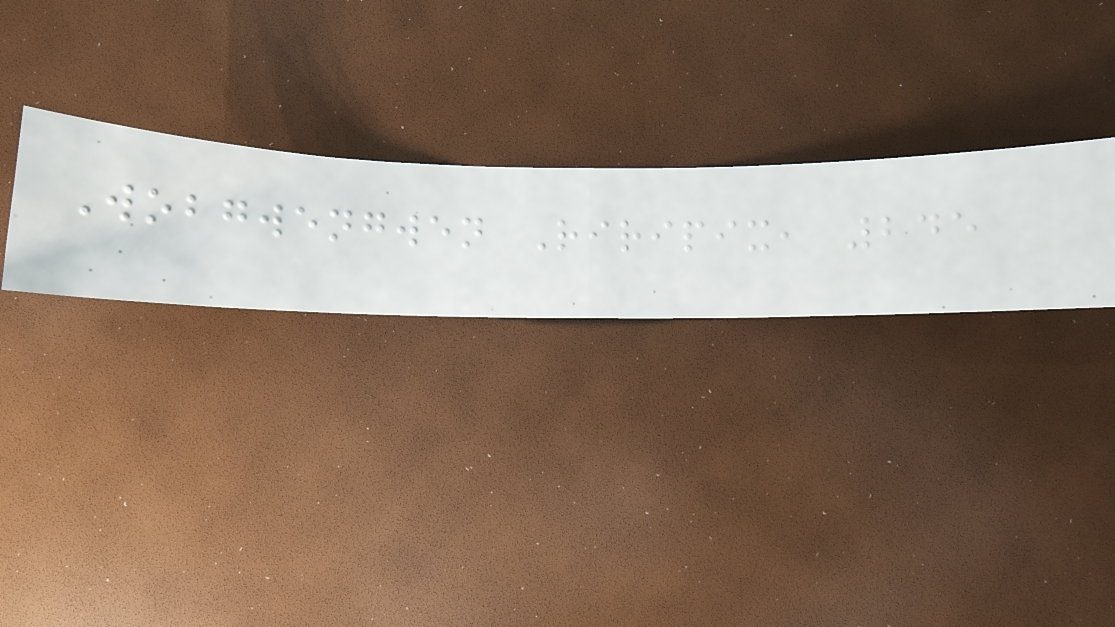Wobgwengwen Riripix, 245
